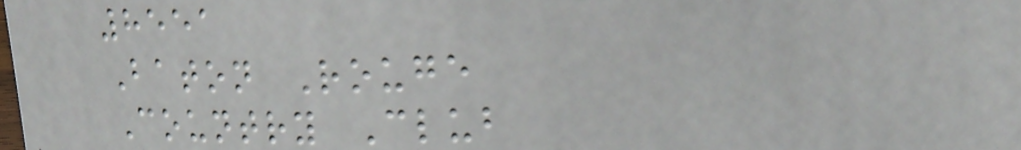8551
Baton Rouge
Country Club
